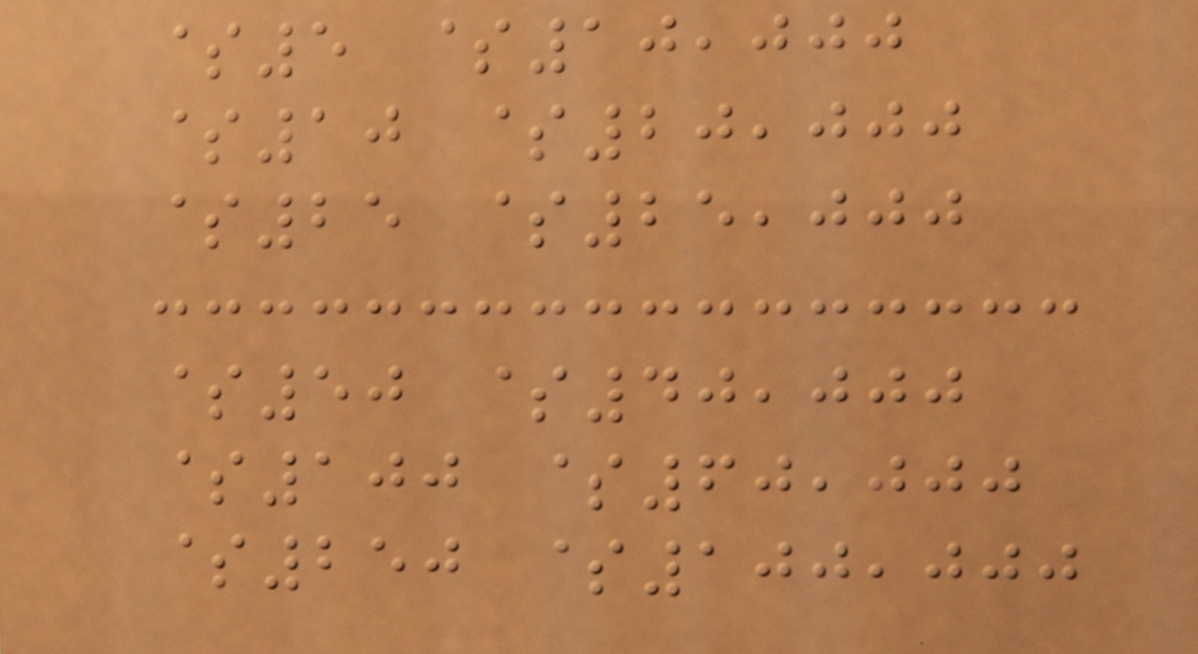$5 $10,000
$10 $20,000
$25 $25,000
$50 $40,000
$100 $60,000
$250 $100,000
